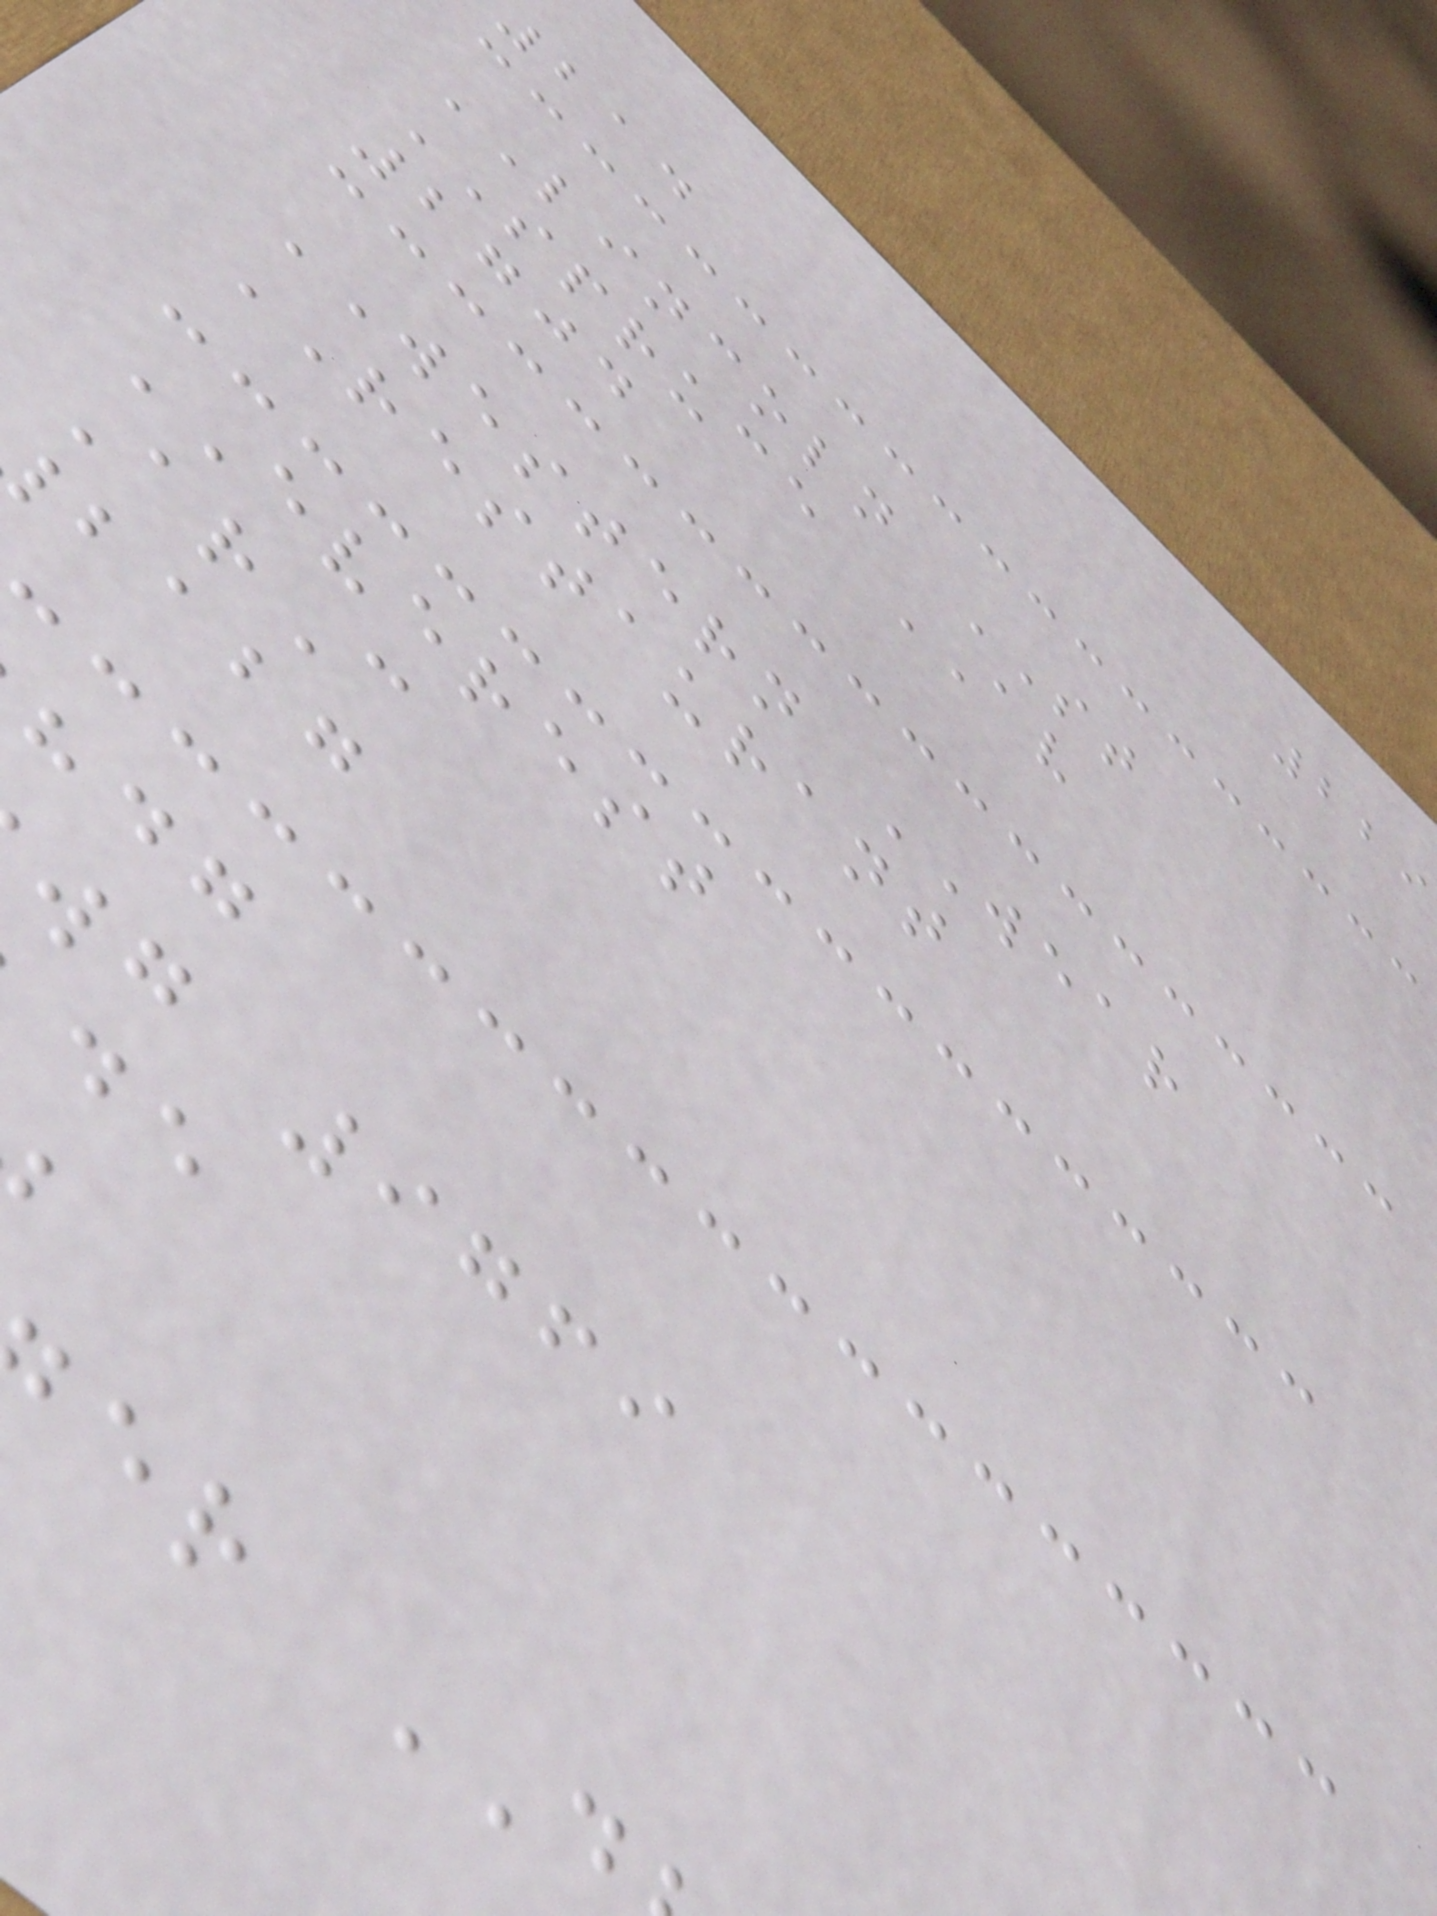229
214
LINCOLN ST
SPRUCE AV
2704
WESTERN WEAR
RESTAURANT
EVEREST
ArC
babg
wg 9769
